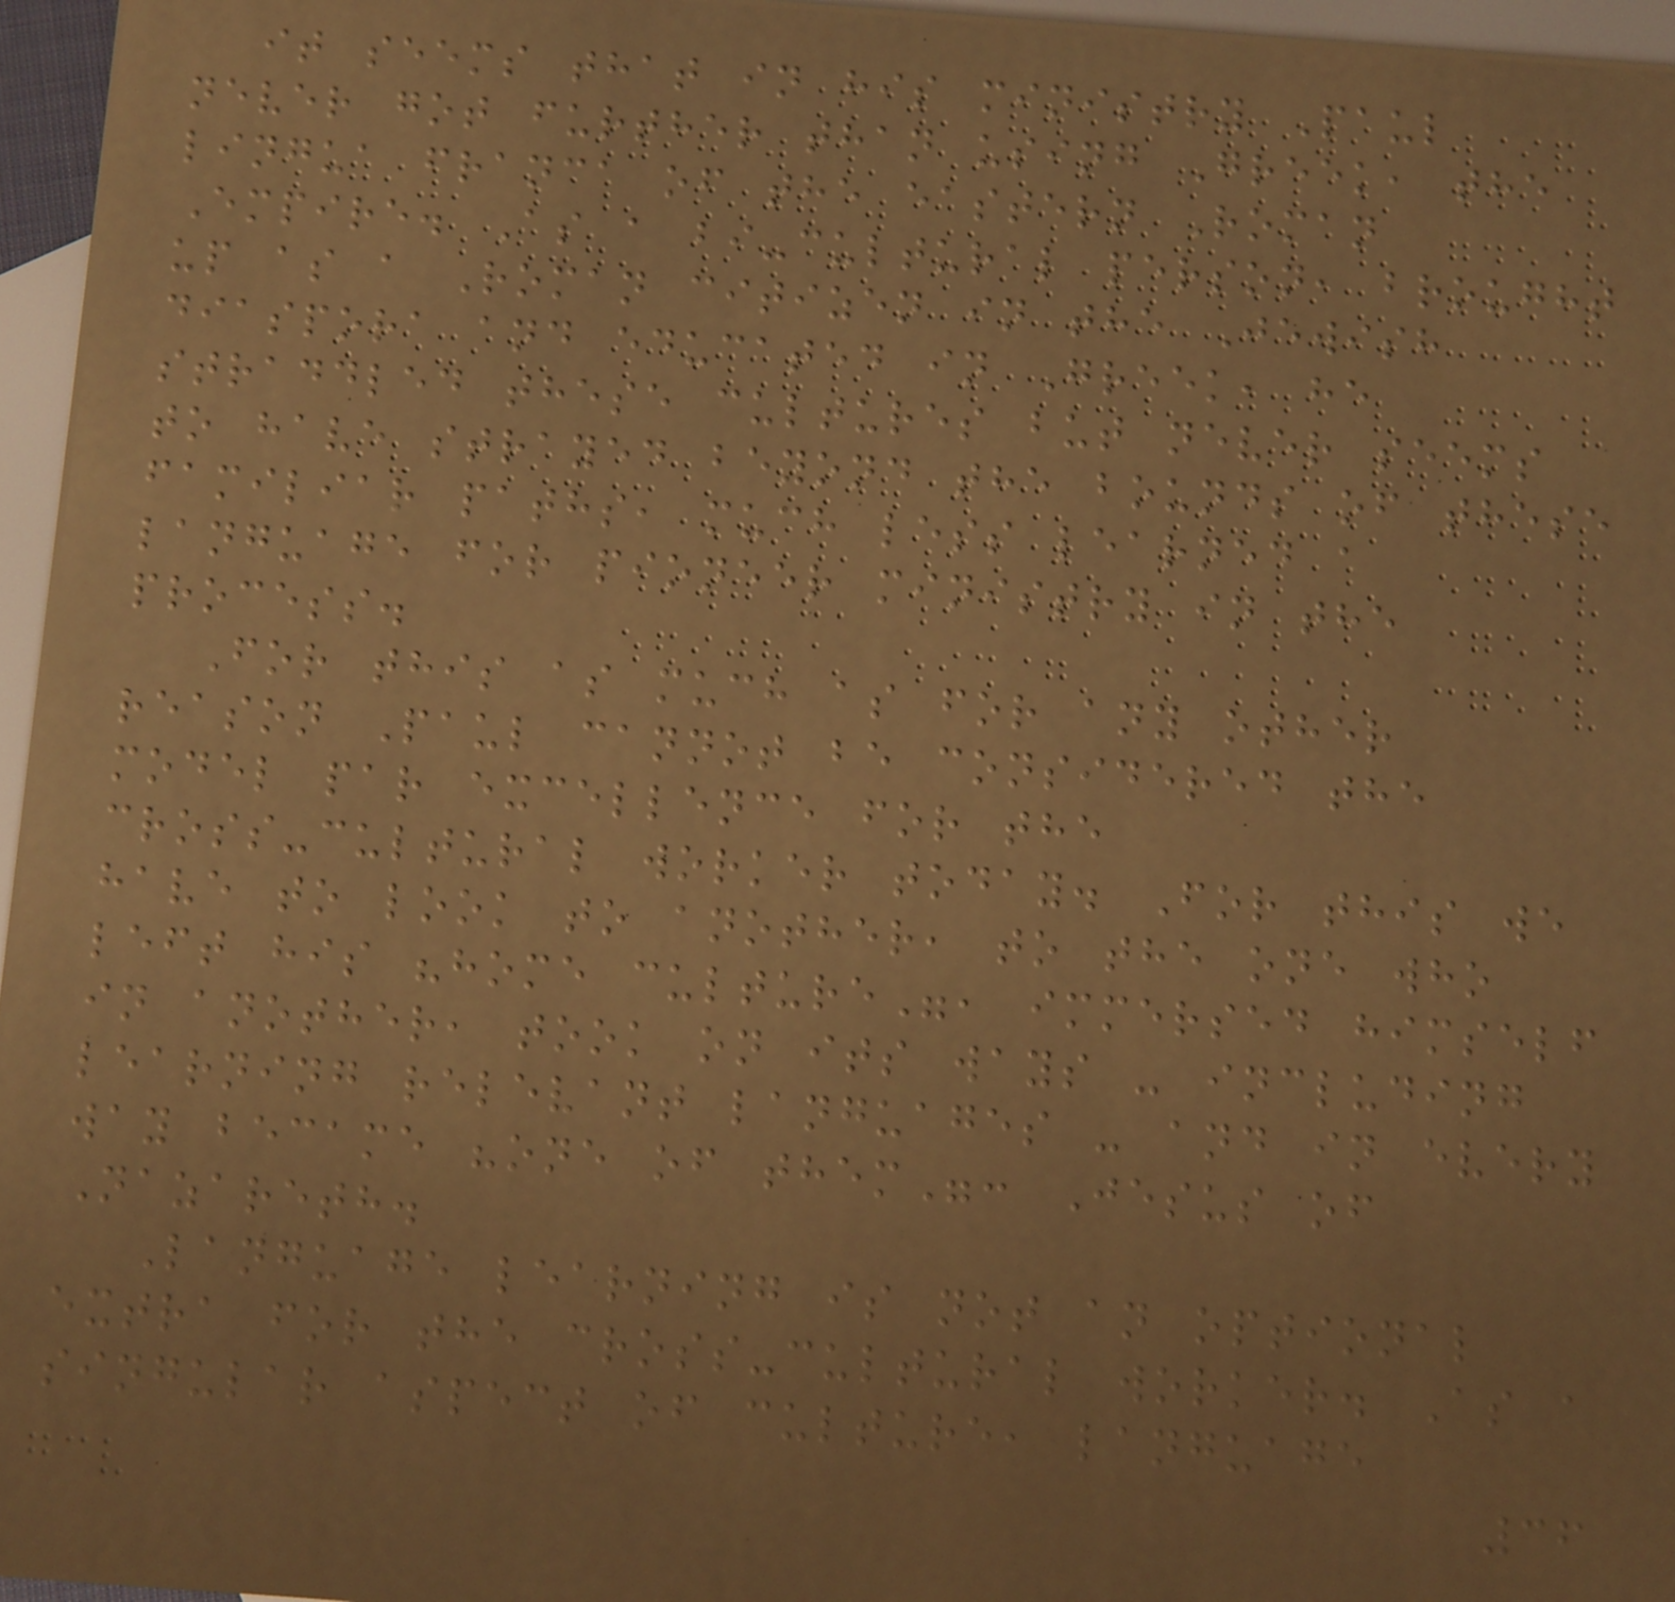it seems that in his ministry Paul
never got further than using Greek, the
lingua franca of the eastern Roman
Empire. As a bi-cultural person, brought
up as a Roman citizen in the Jewish
diaspora and educated in Greek, he
straddled these cultures but never seems
to have strayed beyond the bounds of these
familiar paths, much less learned a
language for pioneer ministry in the
process.
For this as much as for any other
reason Paul cannot be considered the
model par excellence for the
cross-cultural worker today. For this we
have to look to another, to the one who
left his "home culture", immersed himself
in another, took on its ways - including
learning relevant languages - and in every
way became "one of them": Jesus of
Nazareth.
Language learning is not an optional
extra for the cross-cultural worker. As a
singular aspect of culture, language
36
